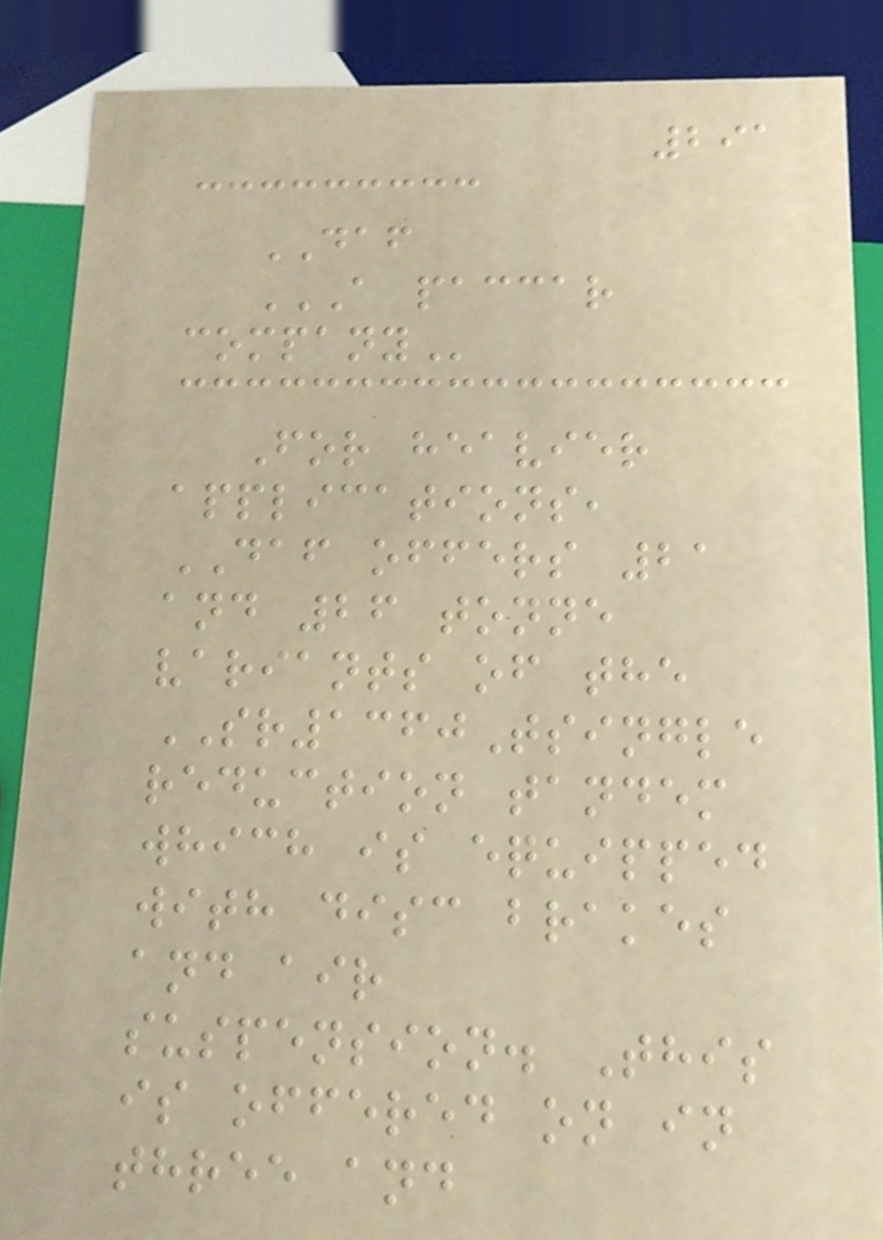291
DAF
A PACCAR
COMPANY
For heavier
applications,
DAF offers 21
and 26 tonne
variants of the
SR1360Tsingle
reduction tandem
which is equipped
with disc brakes
and air
suspension. This
is offered on in
three and
